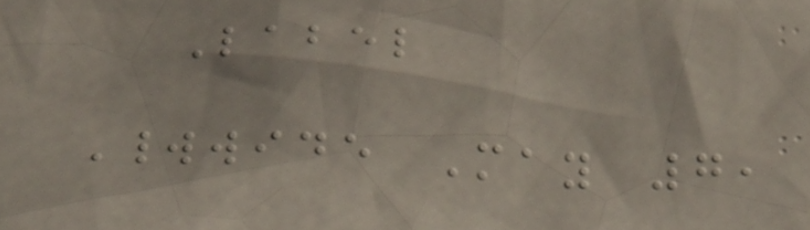Label
Worldwide May 7,
